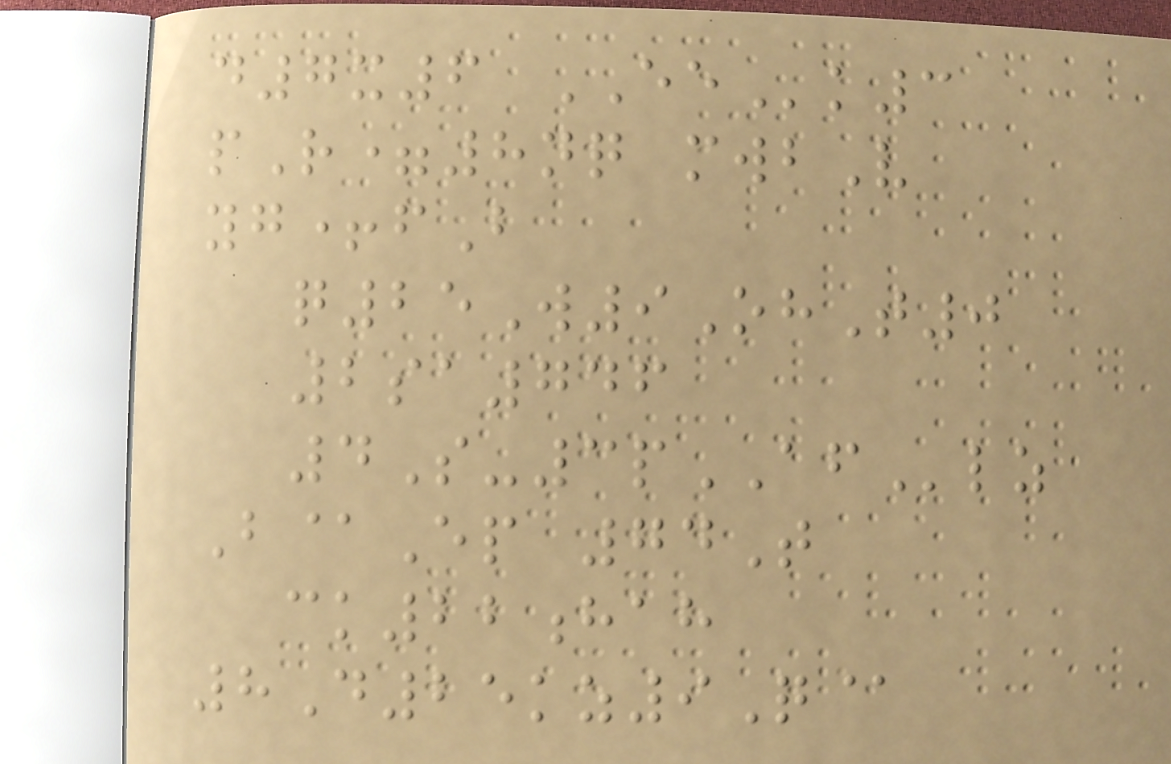d7x6 EEk3
pR=8nq mwbV
yg+fB
q25W9OhT0
2sa746
4S-3pAFlz
B@Ep 74T
ck22hah
8D25kz9Q@
